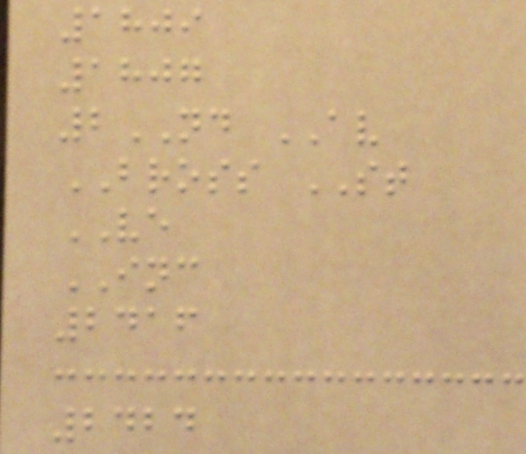1809
1807
2ND AV
BROSS ST
VE
INC
2416
2424
